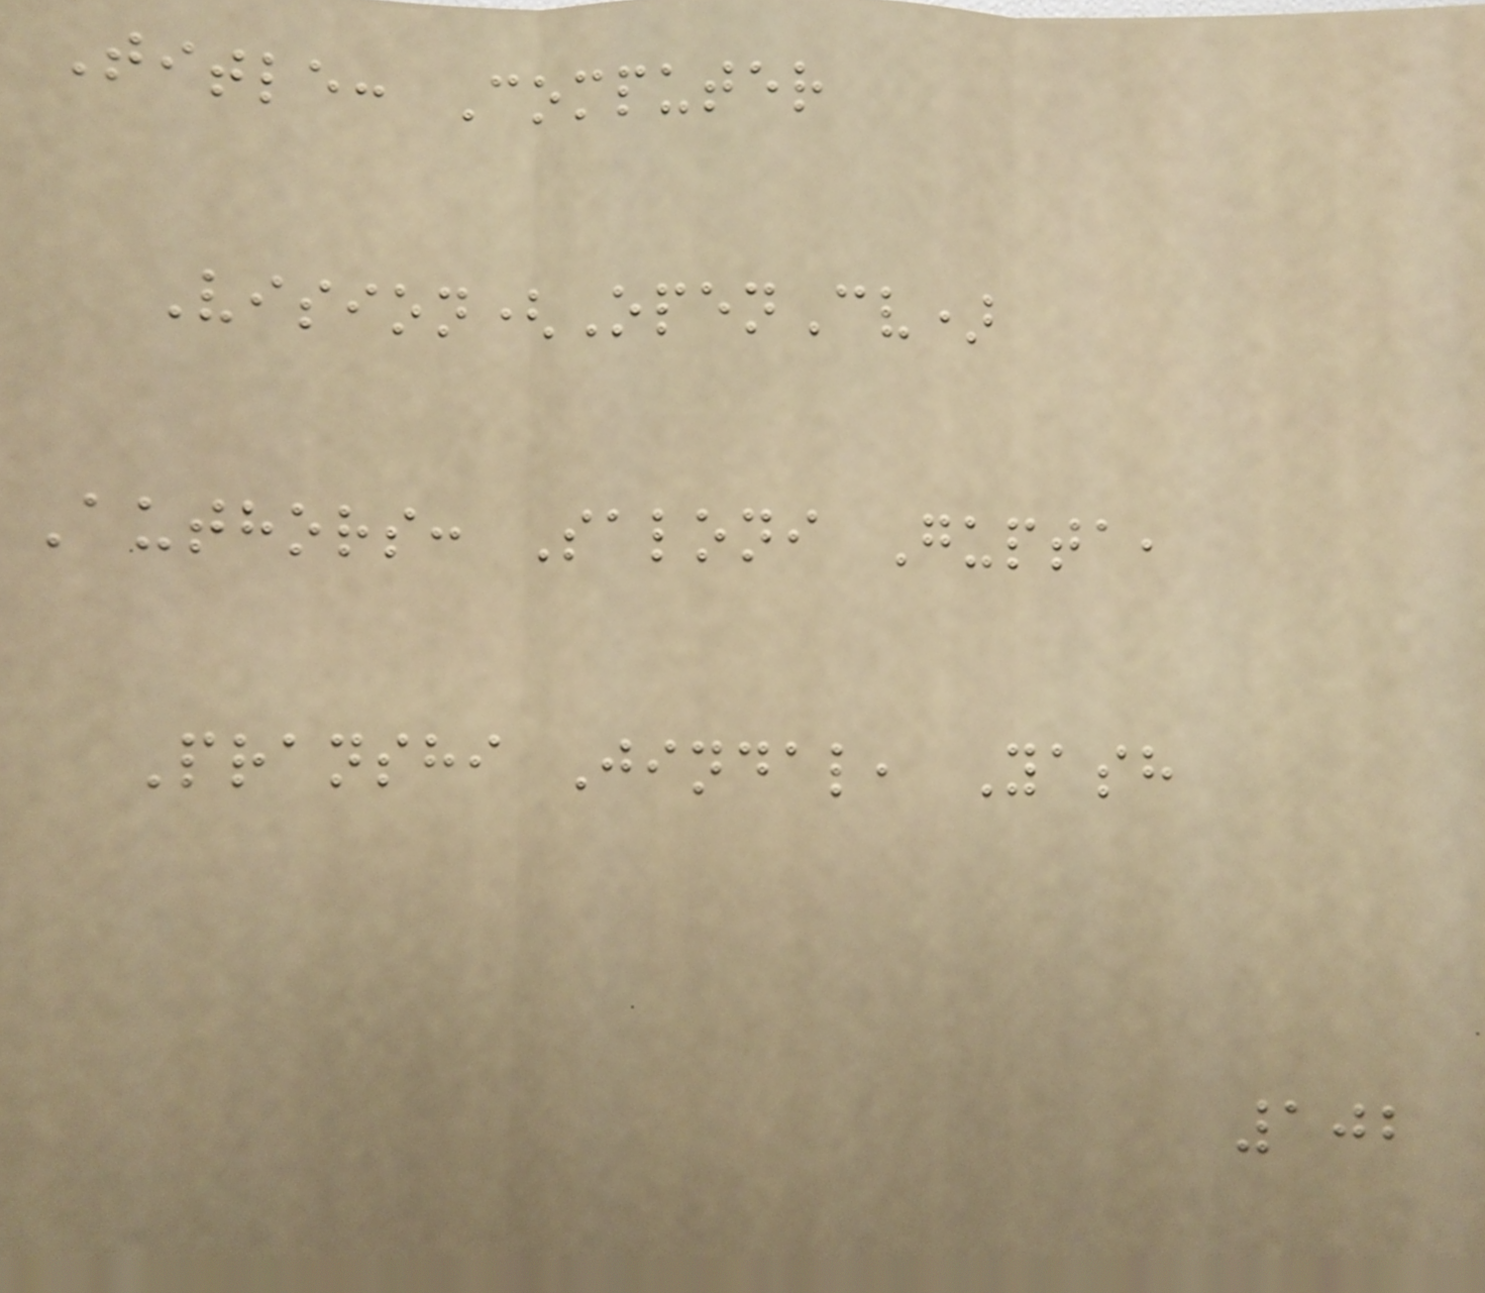Title: Computer
Vision(OpenCv)
Authors: Saloni Gupta,
Pranshi Jindal, Yash
102
